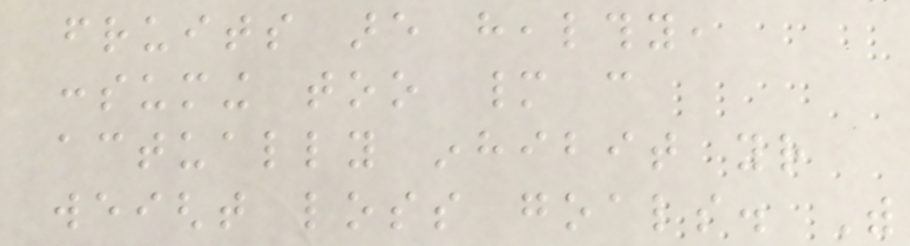fruits are healthy,
consuming too many can
actually inhibit your
weight loss goals. With
